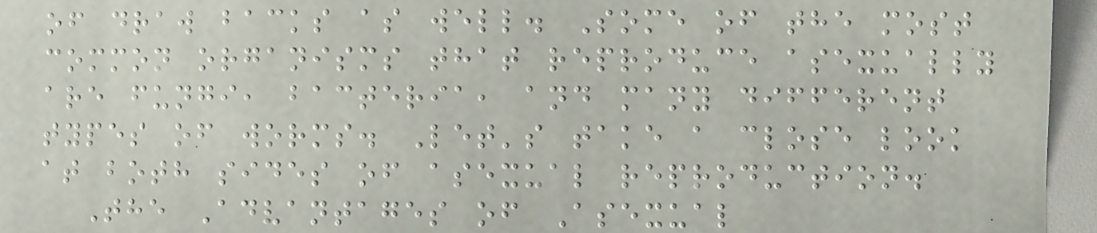of draw backs as well. Some of the most
common organisms that reproduce asexually
are fungi, bacteria, and many different
types of worms. Let's take a close look
at both sides of asexual reproduction.
The Advantages of Asexual
